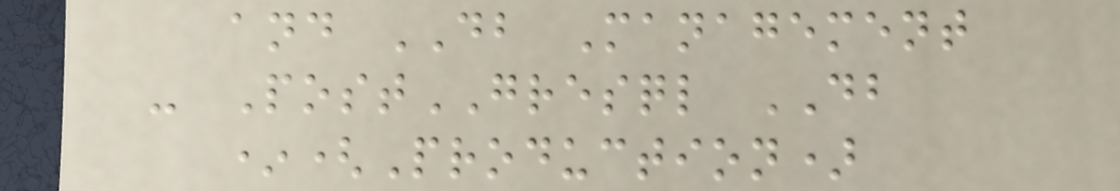and DB Management
- PostGRESQL DB
*(Production)
